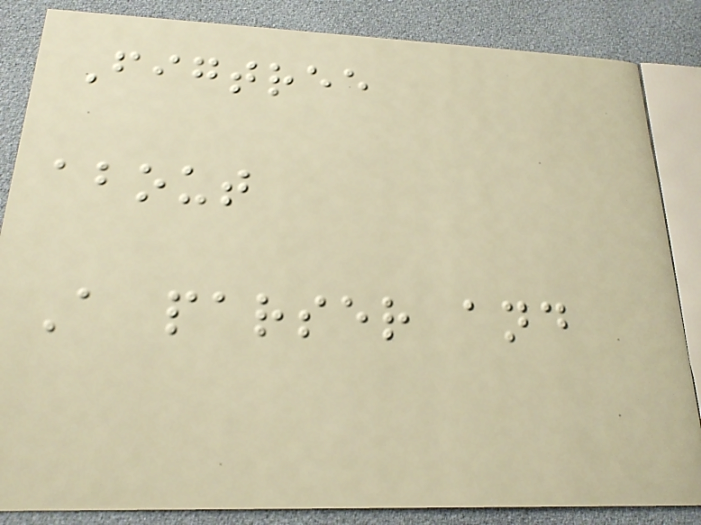Figtree
about
A parser and
